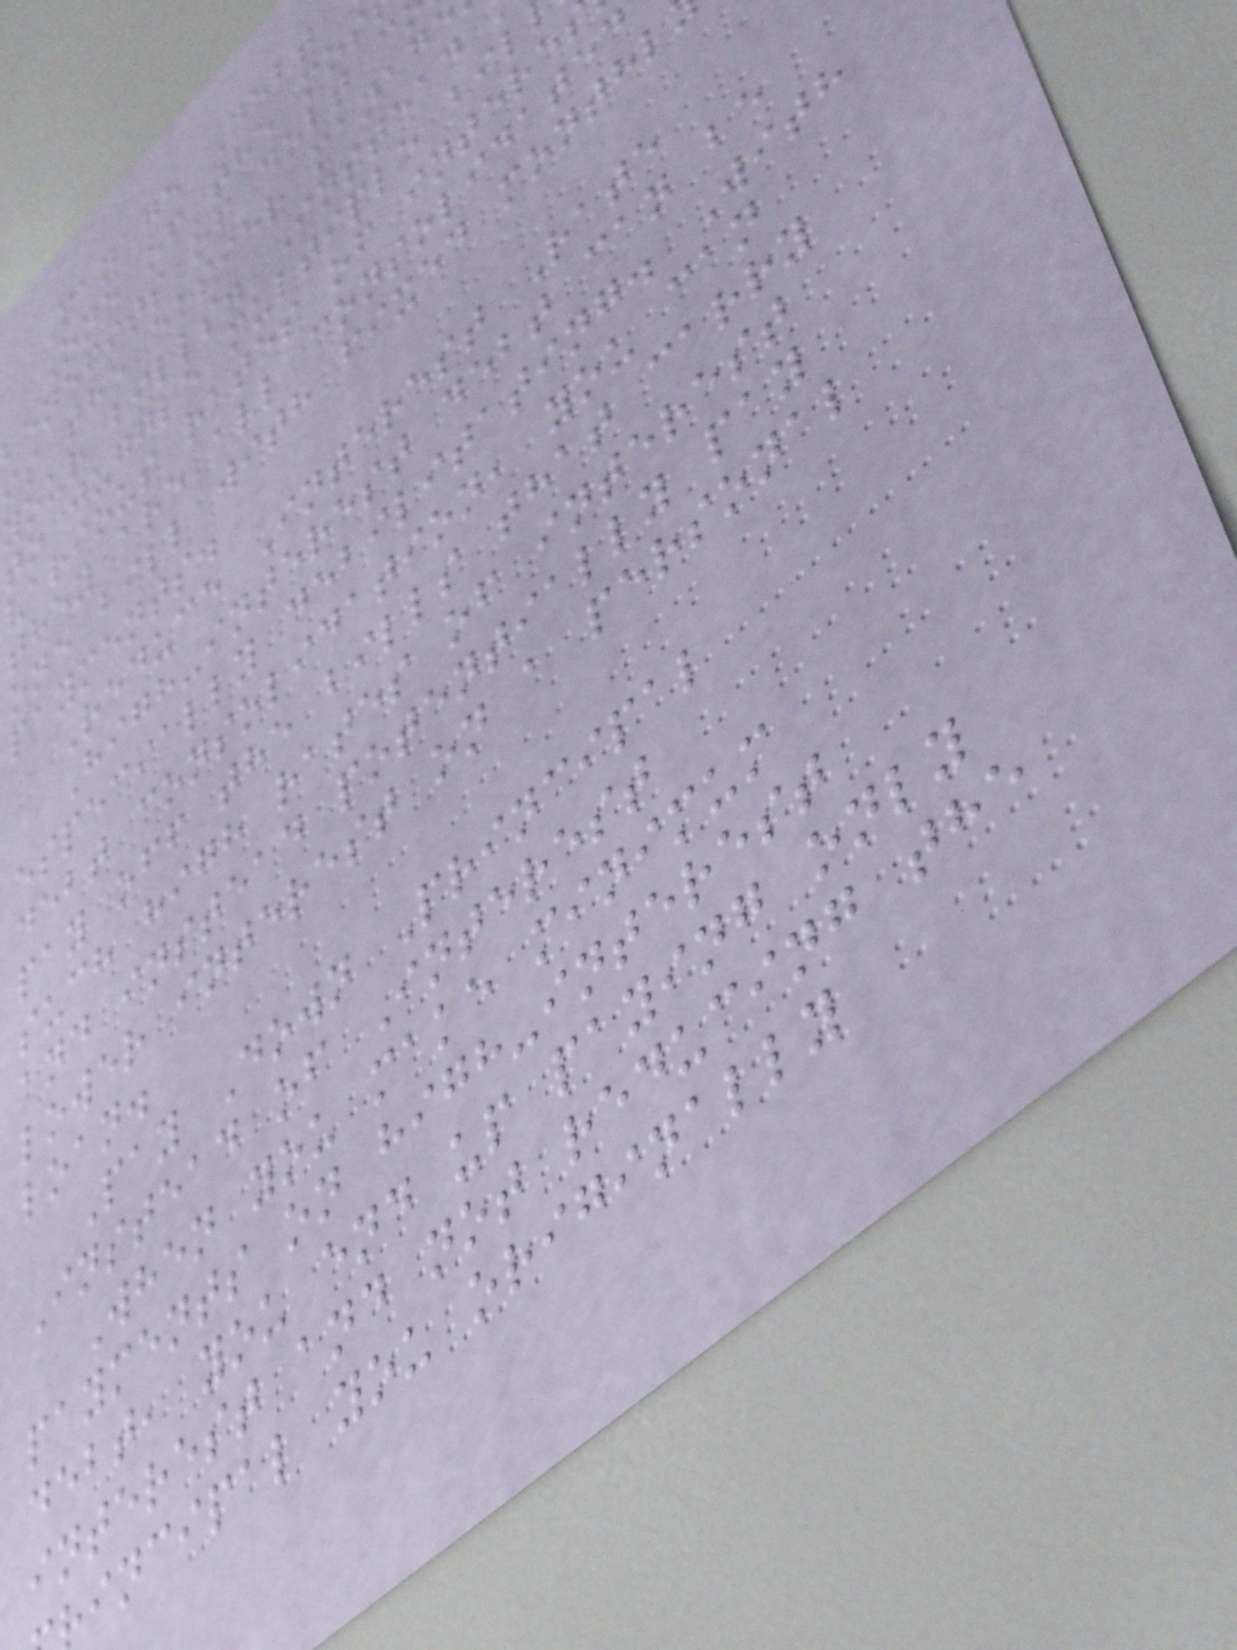Manage Debt
One of the mos
enefits of debt c
s the easier manage
your bills. Instead
to juggle multiple bil
various rates of intere
they are all consolidated
one bill with fixed monthl
payments.
Reduce Interest Rate
High-interest debt can be
especially debilitating. With
debt consolidation, you can
pay off the bills that carry
such high rates of interest
and instead potentially pay
lower interest on a personal
loan.
Pay Down Principal
Instead of Interest
When you make minimum
payments on high-interest
debt, you end up paying only
interest and not reducing the
incipal you originally
